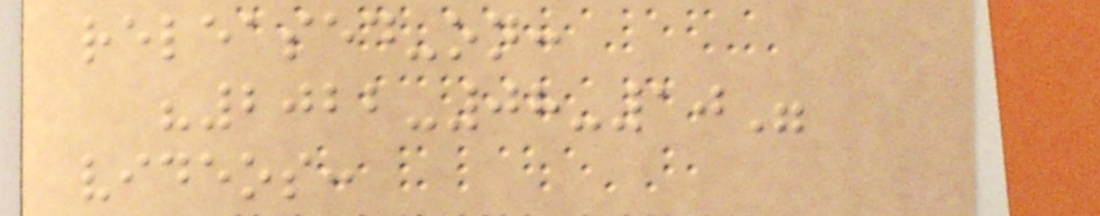released-on:
"2022-08-10"
videos:
